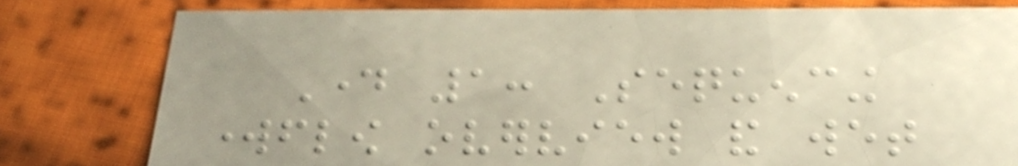Day 1: Sequencing
workflow overview and wet
